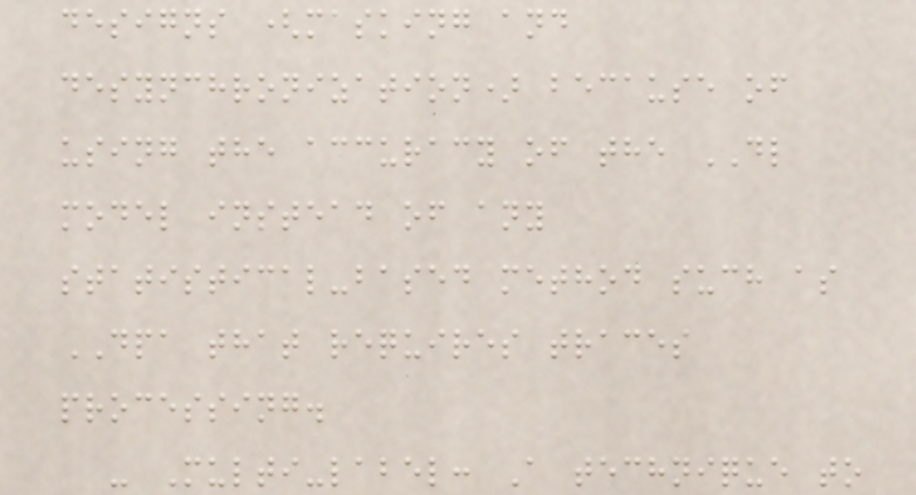designs (masking and
desynchronization) because of
using the accuracy of the DL
model instead of any
statistical-based method such as
DPA that requires traces
processing.
- Multi-label: A technique to
